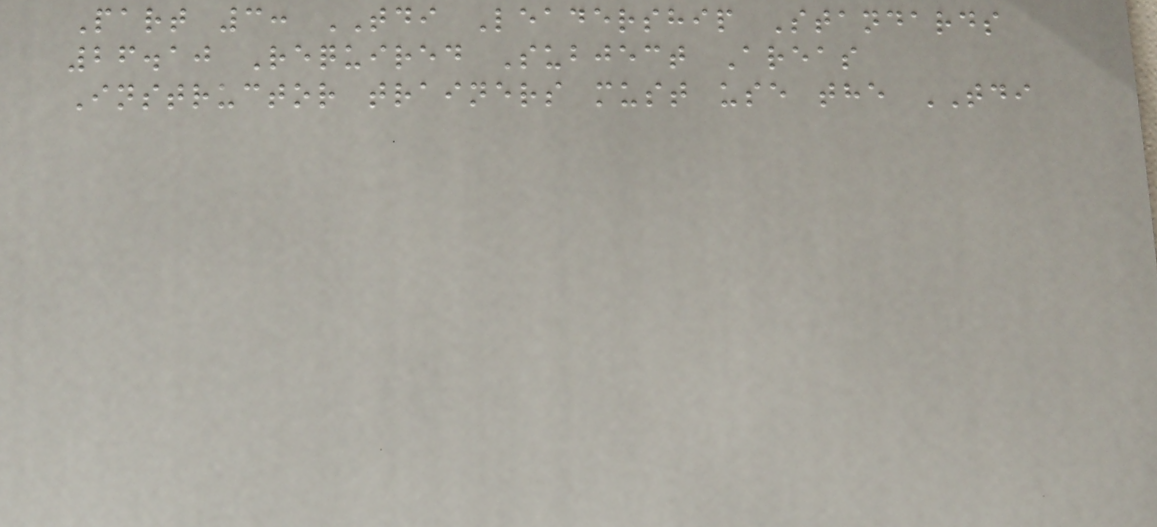Part 3: TDI Leadership Standards
26.10 Required Subject Areas
Instructor trainers must use the TDI
